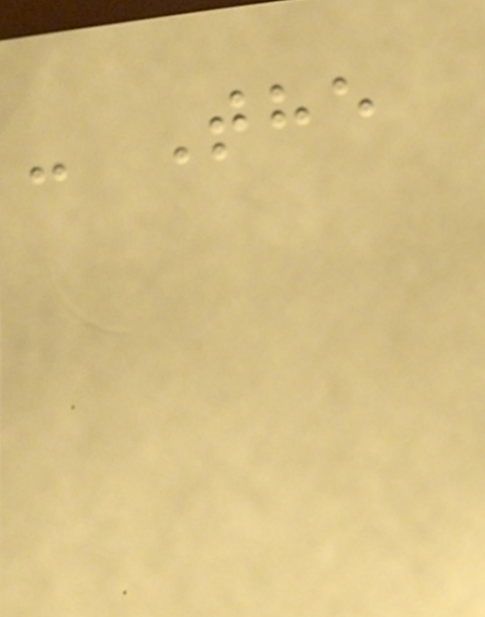- The
